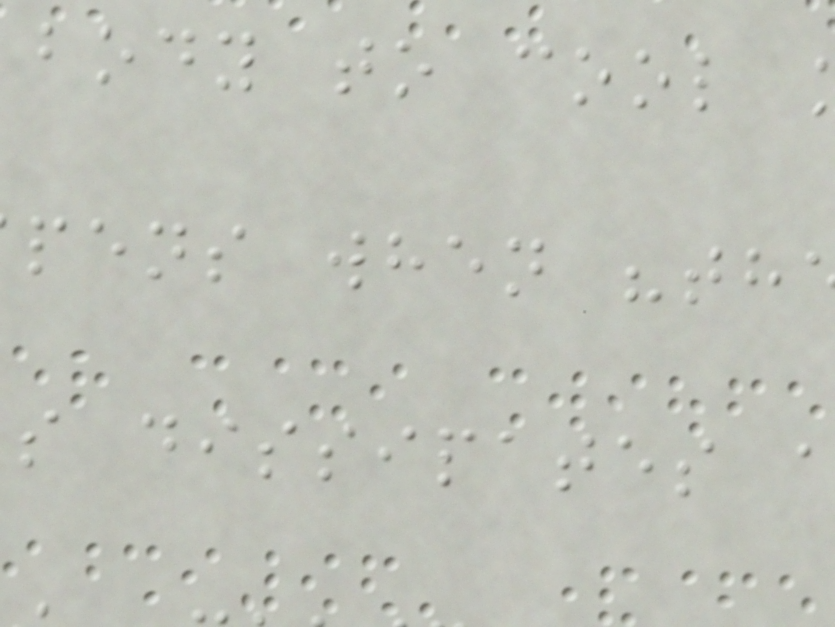body to cool
pens when "th
s dissipates
